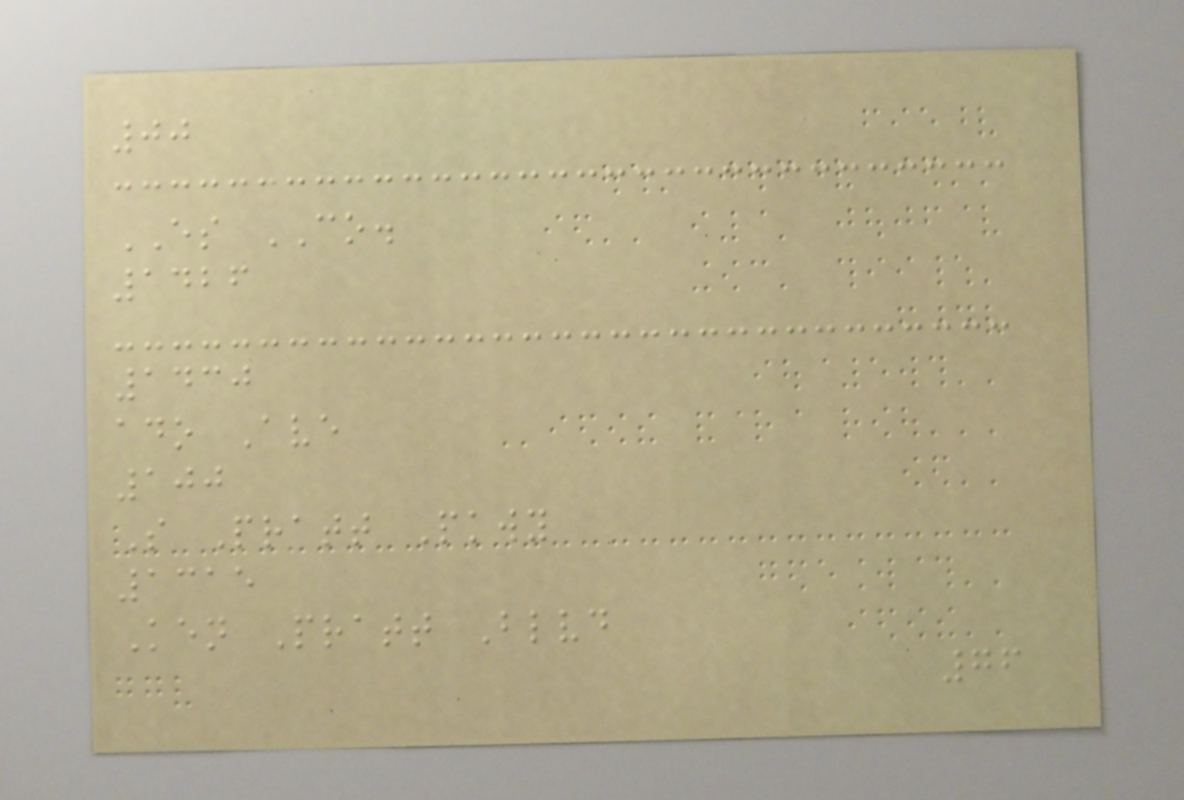00
ES CO.
1426
1430
ado Ave
100
S Pratt Pkwy
1315
Ken Pratt Blvd
76
